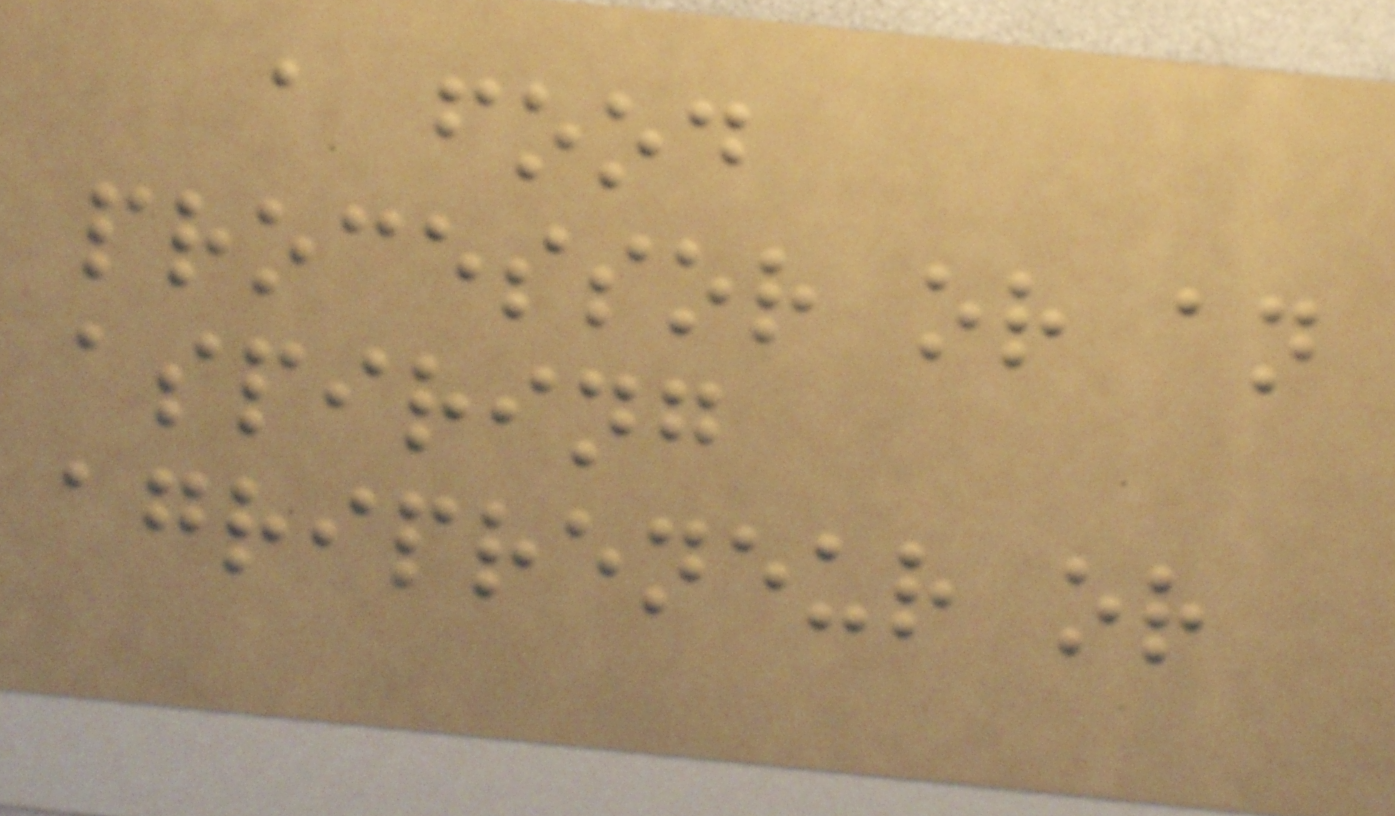a food
processor or an
aspiring
agripreneur or
